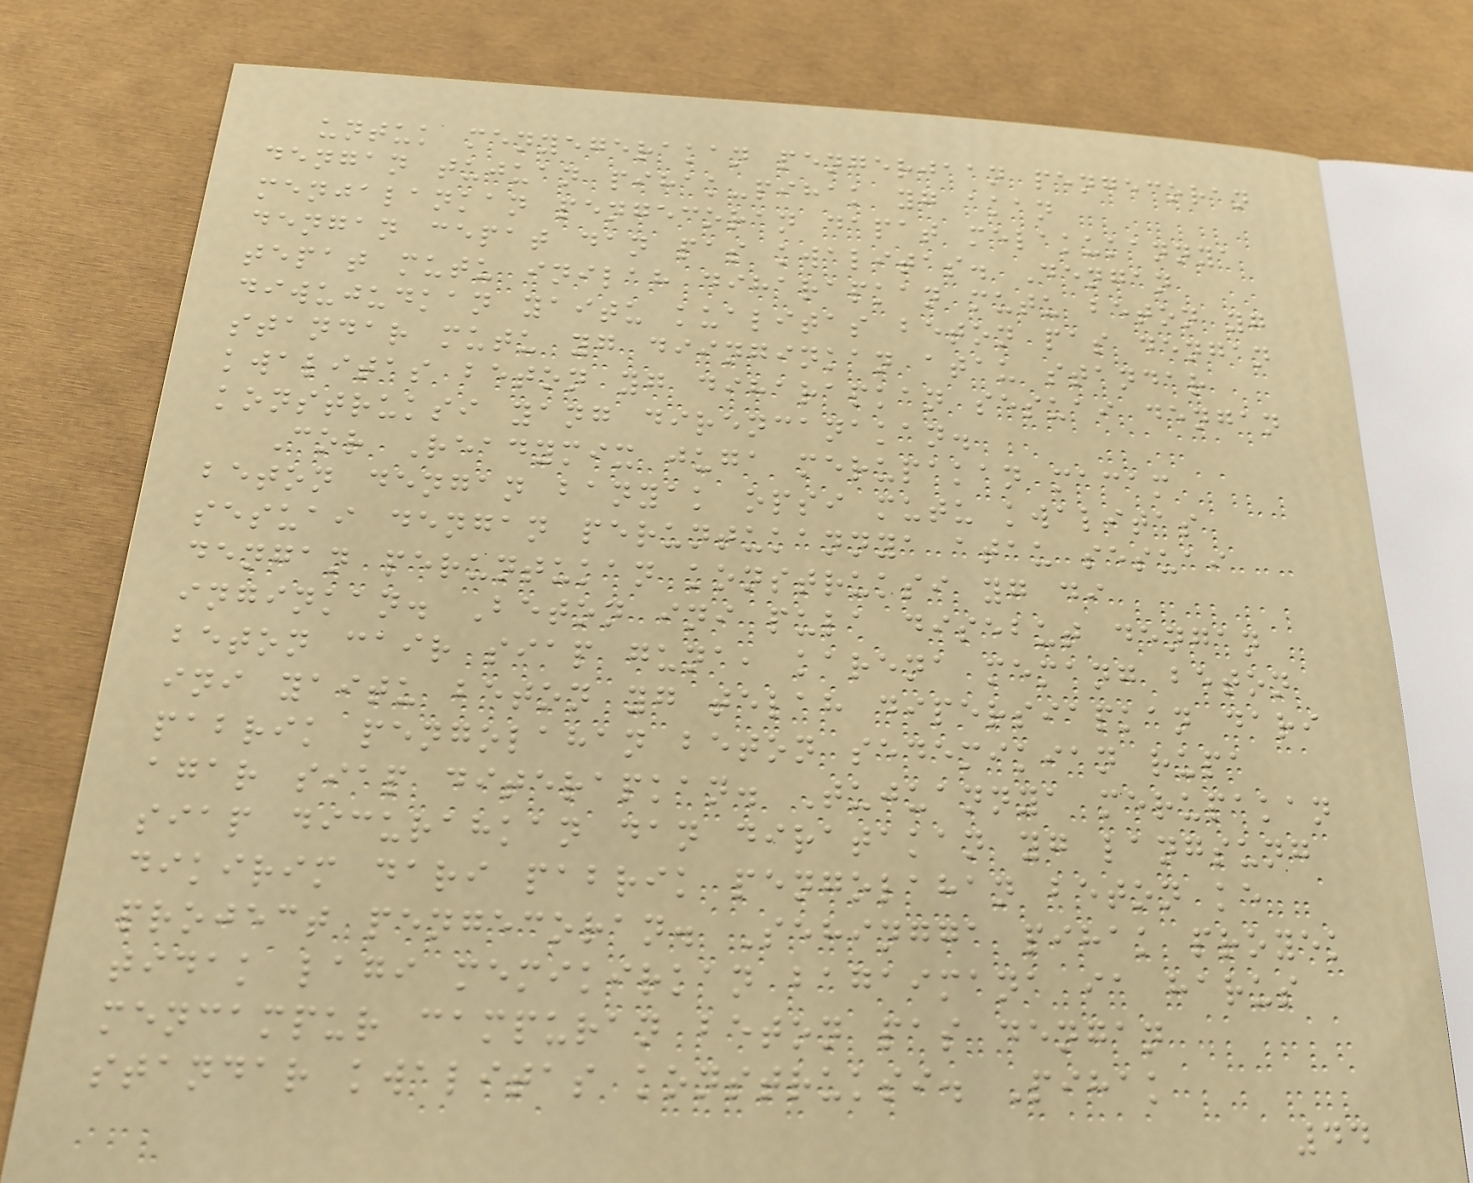untuk menyegerakan pengerjaan pengecoran
dengan tujuan pihak-pihak yg akan
menjalankan pengecoran dapat melakukannya
dengan cepat dan pas kwalitas. Dengan
tepat mutu inilah diharapkan mutu beton yg
diwujudkan yaitu kualitas beton pas dengan
standar mutu yg diinginkan atau standar
kwalitas beton yg diharapkan sesuai dengan
konstruksi yang direncanakan.
Cor Readymix juga merupakan macam
beton dengan banyak opsi mutu kwalitas
sesuai dengan peruntukannya atau sesuai
dengan peruntukan konstruksi yg di
inginkan. Beton ini pula disebut dengan
beton cair siap guna, karena memang beton
ini yaitu beton yg telah dipersiapkan dari
pabrik pengolahan beton sedemikian rupa
agar siap diterapkan. Tujuannya merupakan
siap dicurahkan dan diratakan yg langsung
dikirim dari pabrik pengolahan beton ke
project pengecoran. Sehingga pihak proyek
tidak lagi memikirkan bagaimana ia harus
mencampur campuran beton pas dengan
standar kwalitas konstruksi. Pihak
44
